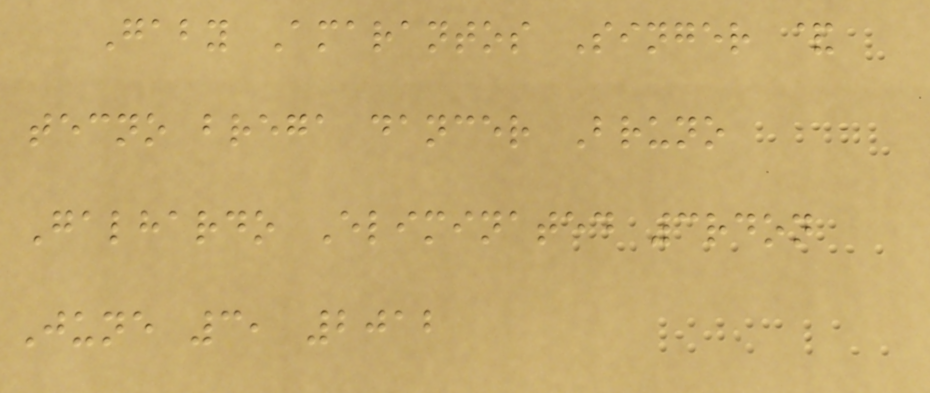Gaby Amarantos Singer &
tecno brega dancer Bruno
Galhardo Eliminated 3rdon
June 3, 2012
